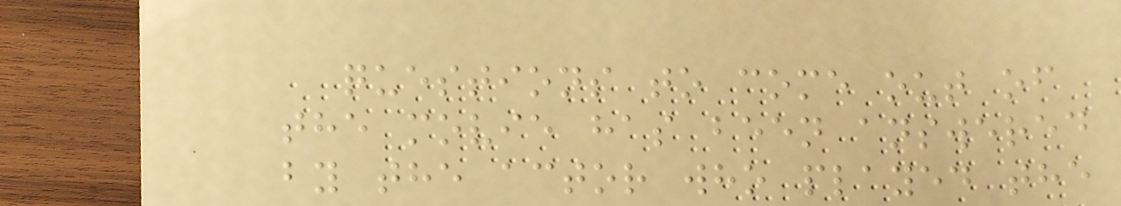questions to come out of
the movie has been answered
by the actor who played the
